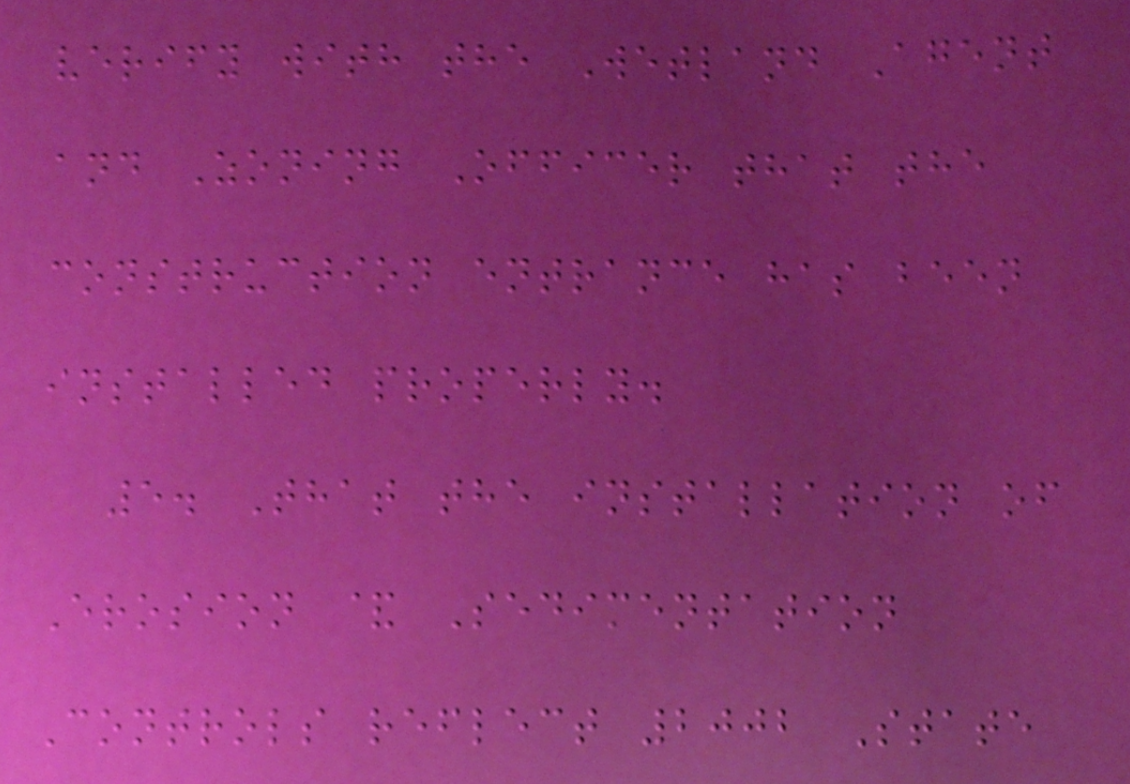verify with the Wetland Agent
and Zoning Officer that the
construction entrance has been
installed properly.
5. That the installation of
Erosion & Sedimentation
Controls reflect 2002 State
